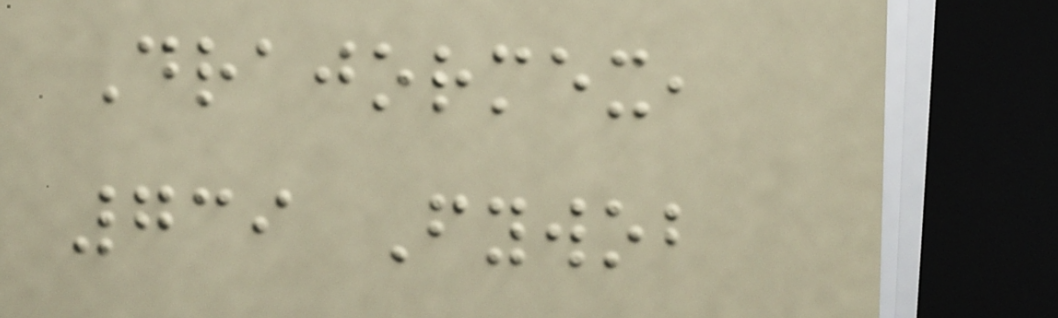Drajormex,
739 Fywob
